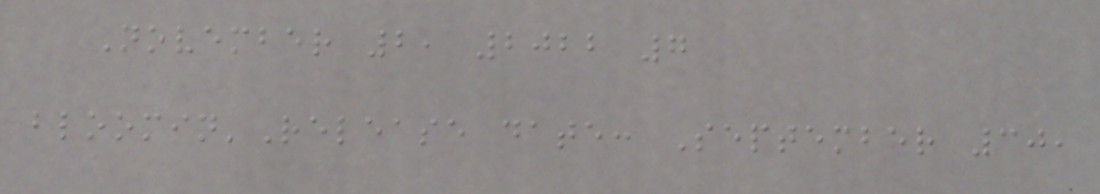November 2, 2022 7
bloomin'Release date: September 30,
